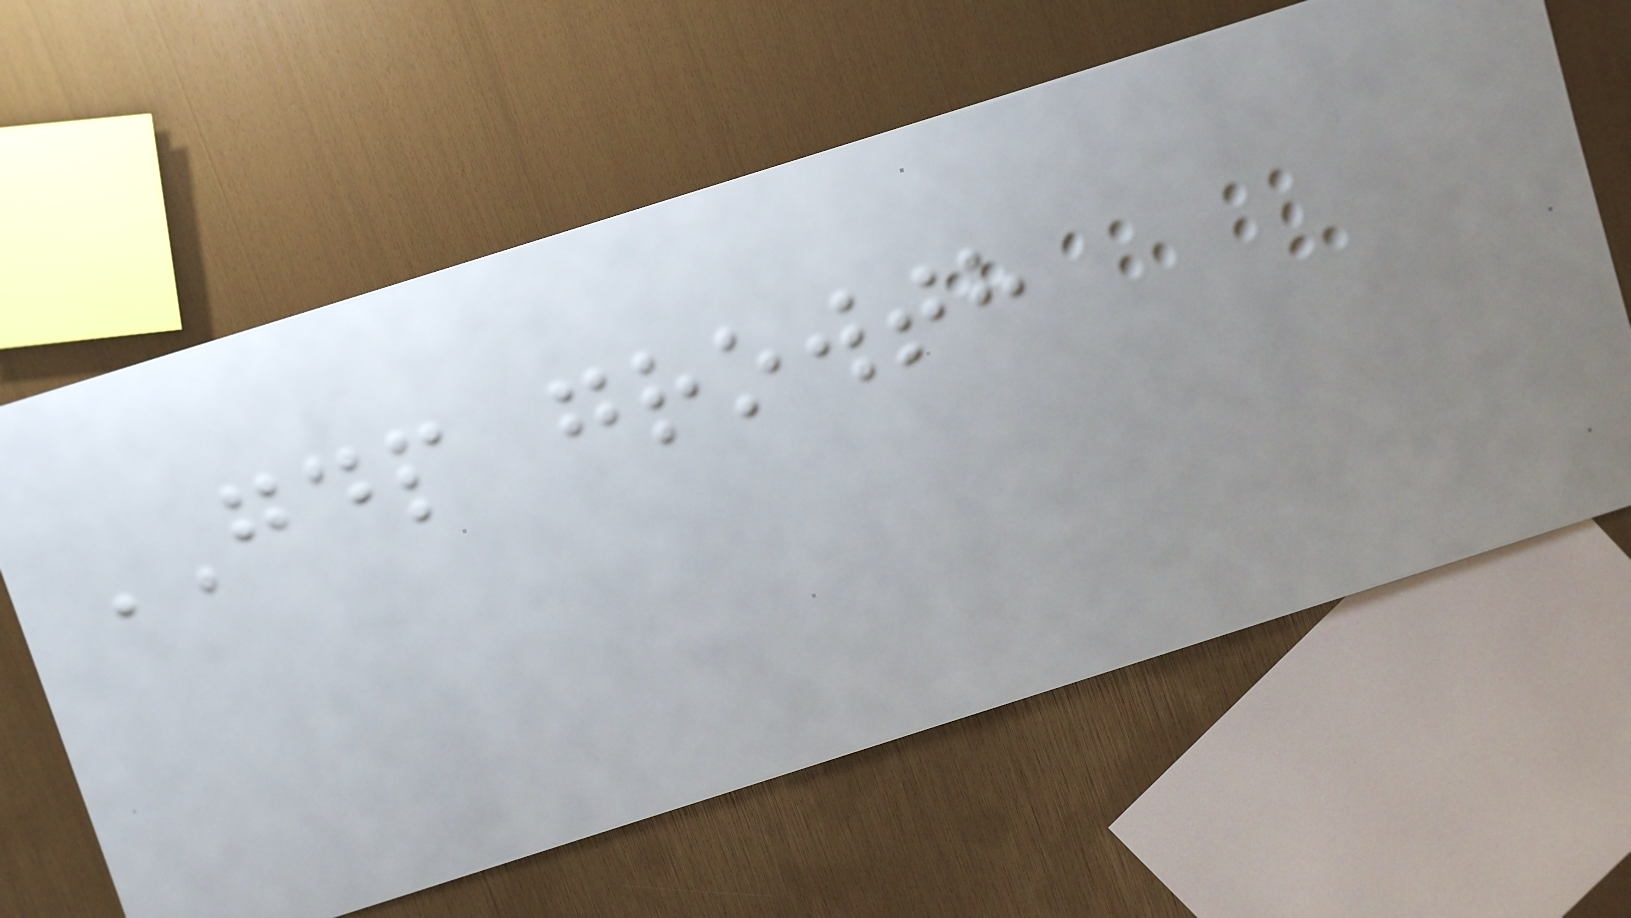GDP growth
